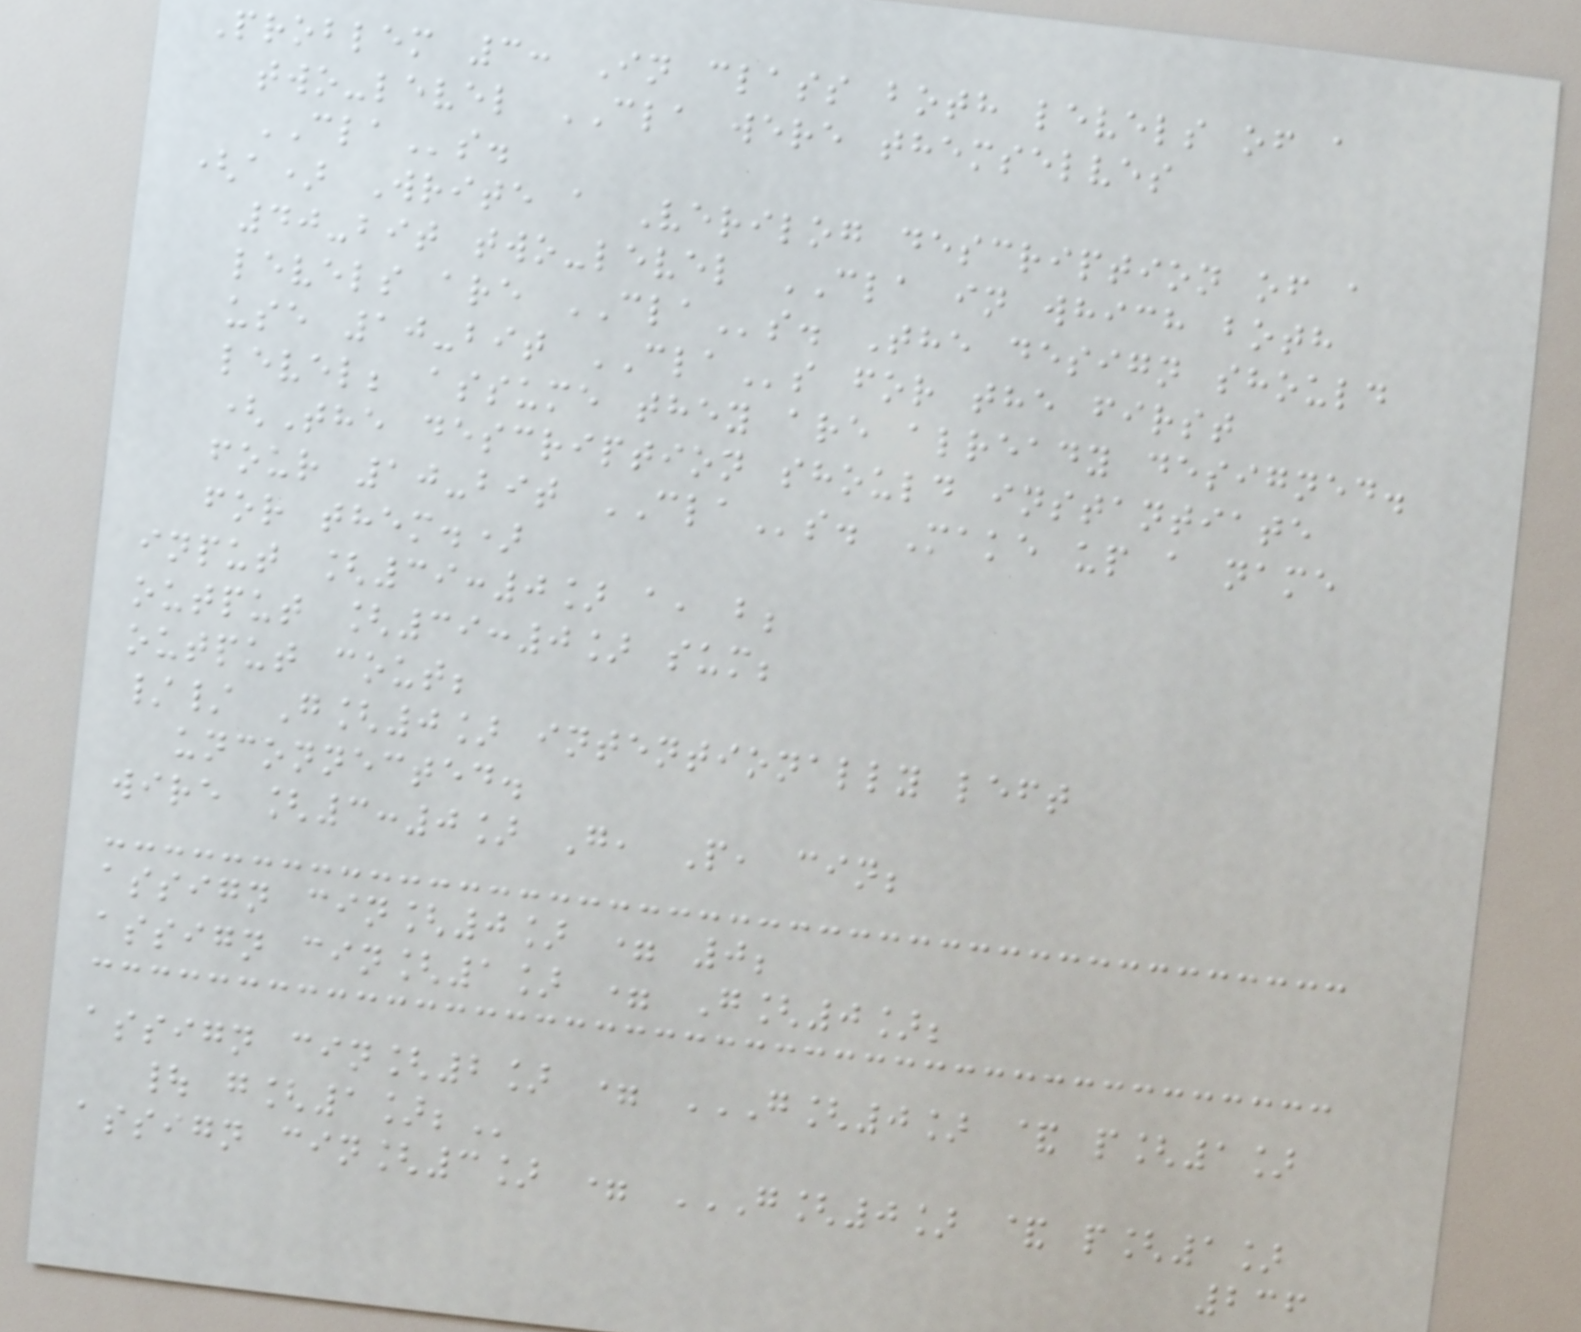Problem 3: In class both levels of a
two-level CLA were themselves
CLAs.
(a) Write a Verilog description of a
40-bit two-level CLA in which both
levels are CLAs. The design should
use 10-bit CLAs for the first
level; assume they are already designed.
(The description should instantiate
four 10-bit CLAs. Make up a name
for them.)
input [39:0] a, b;
output [39:0] sum;
output cout;
// G[0] intentionally left
unconnected.
wire [3:0] G, P, cin;
assign cin[0] = 0;
assign cin[1] = G[0];
assign cin[2] = G[0] & P[1]
| G[1];
assign cin[3] = G[0] & P[1]
236
